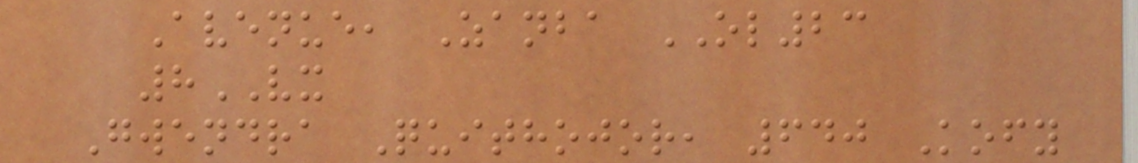Avenue, Zanba OL23
8VX
Gwendra Quithojor, 640 Kofy
